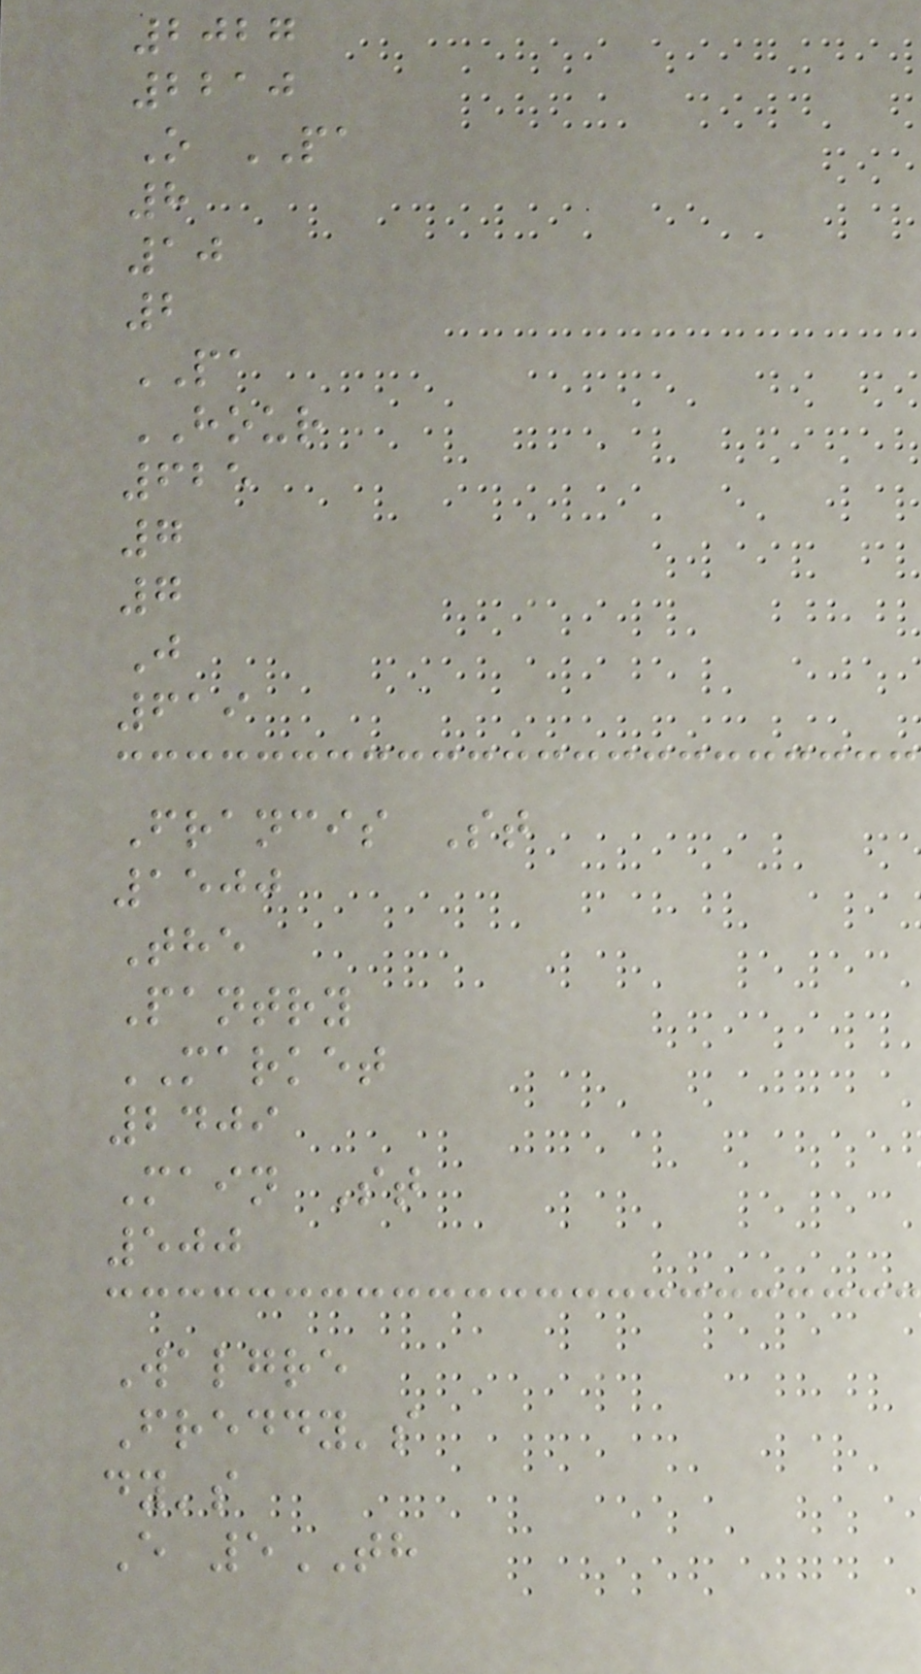2027
2210
O PA
8
10
2
PA
HOUR
625
7
7
J
619
Francis St
1500
The
Pantry
MARKET
2409
Main St
500
Walgre
Freddy's
dy's
E 5TH
